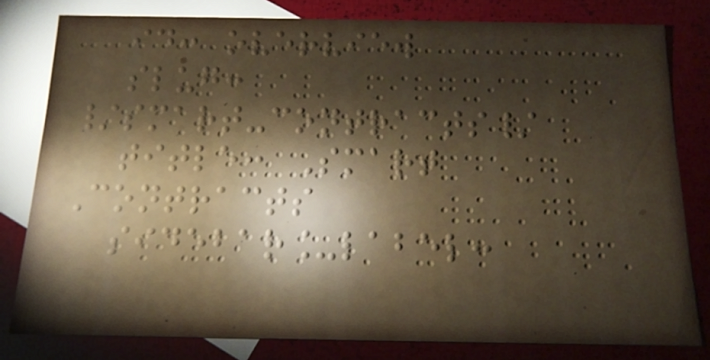id: overview
slug:
/smart-contracts/
title: Smart
Contracts
sidebar_label:
